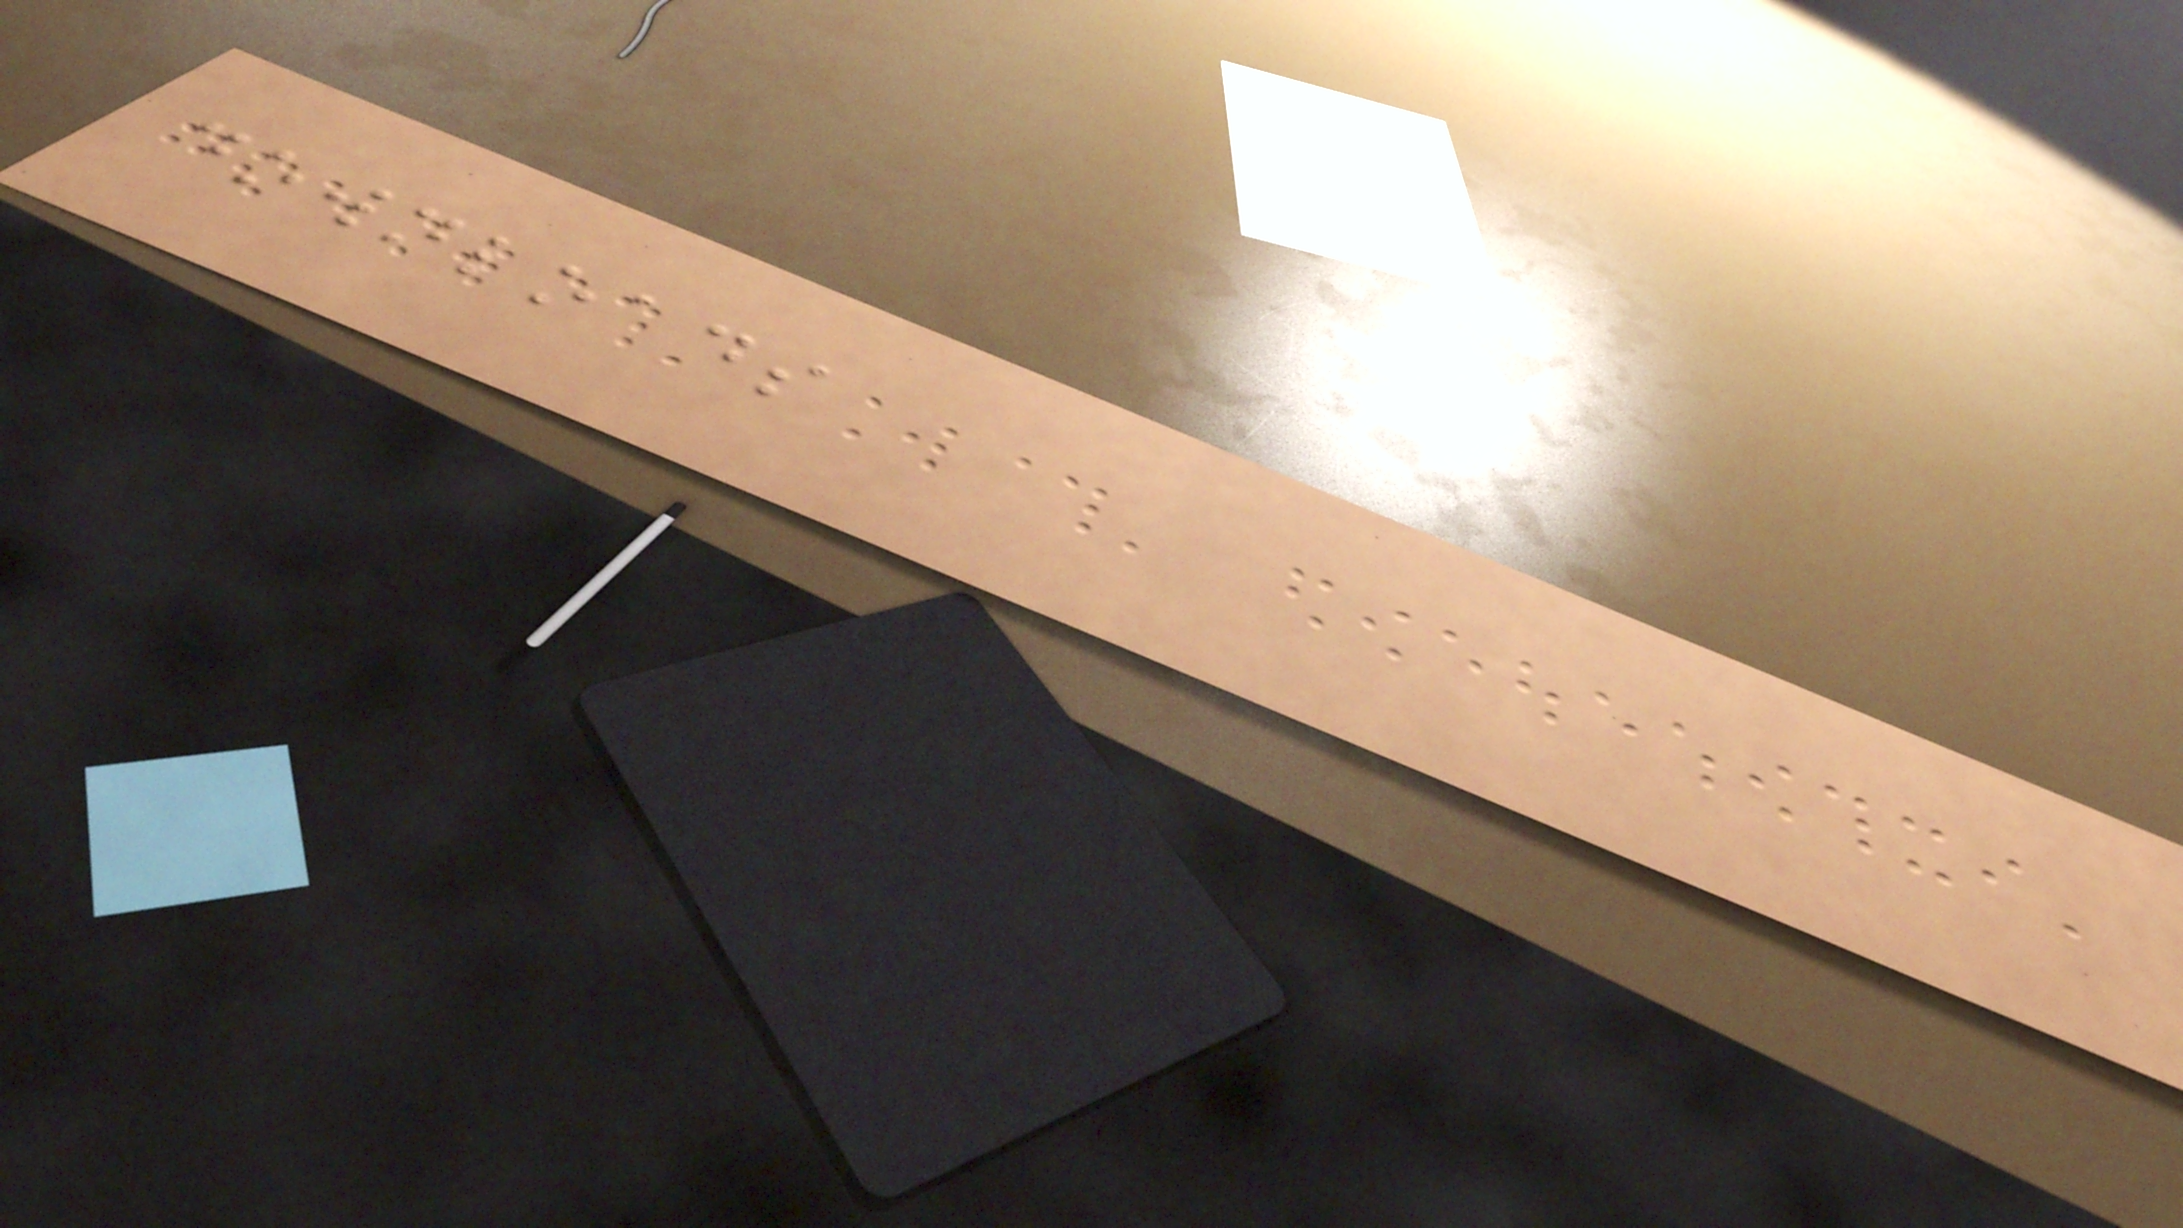downloads
